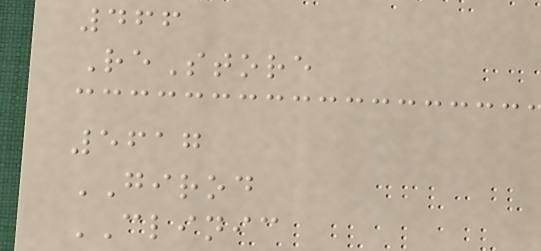466
ReStore
5617
GIROD
CLINIC
